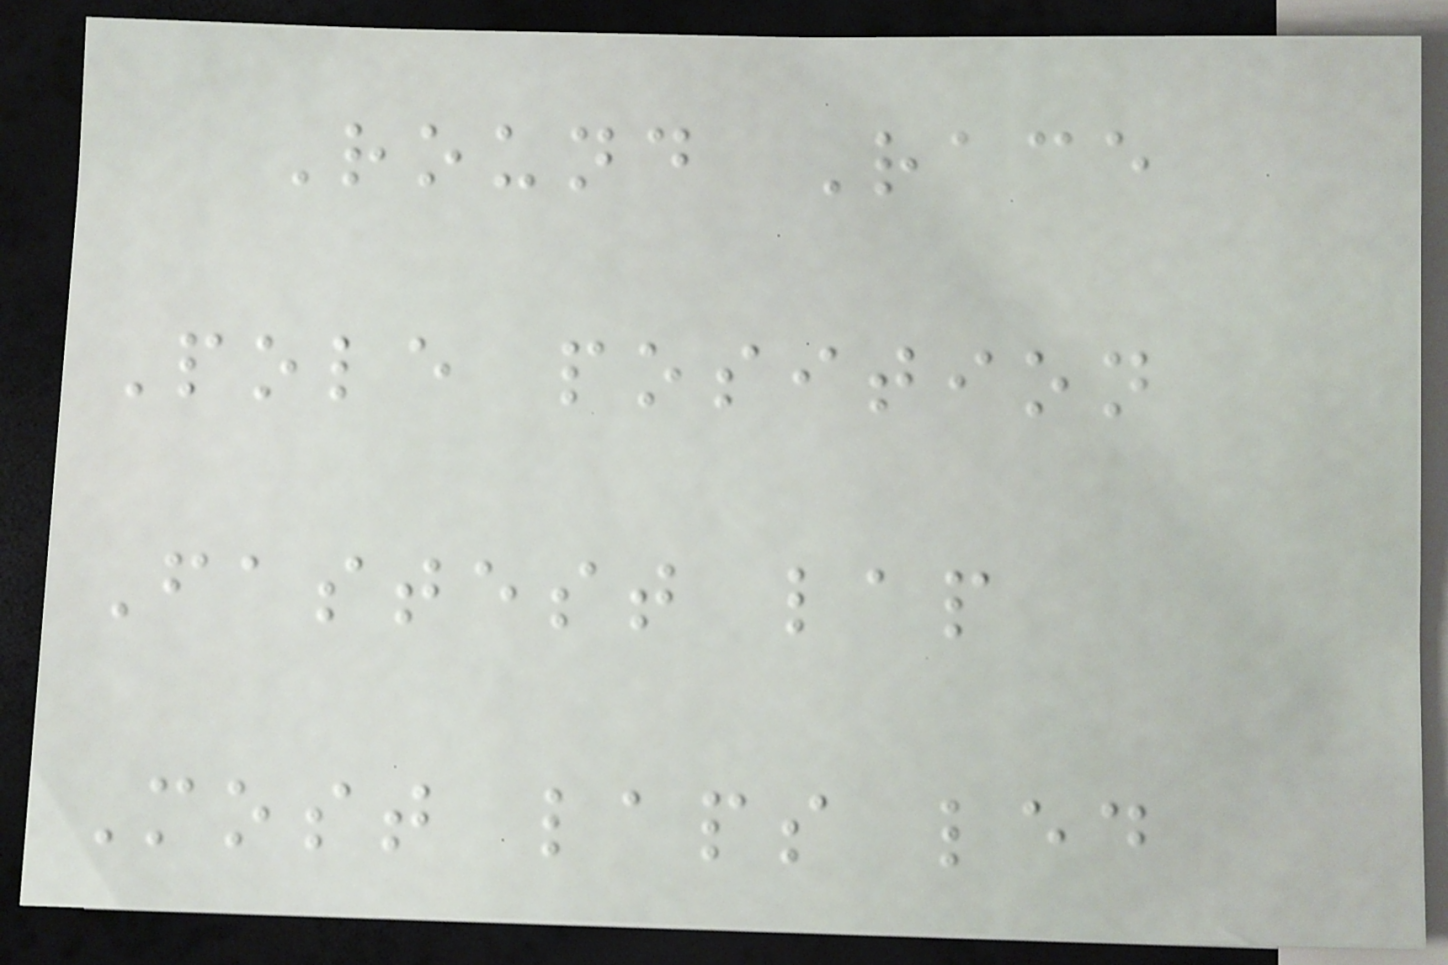Round Race
Pole position
Fastest lap
Most laps led
